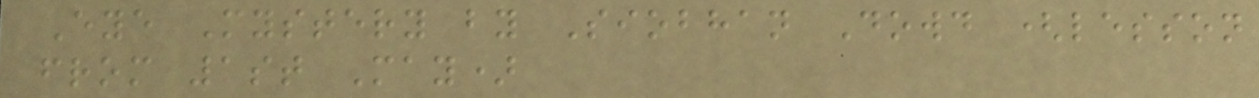Eye Mystery by Siobhan Dowd (lesson
from 1st May)
